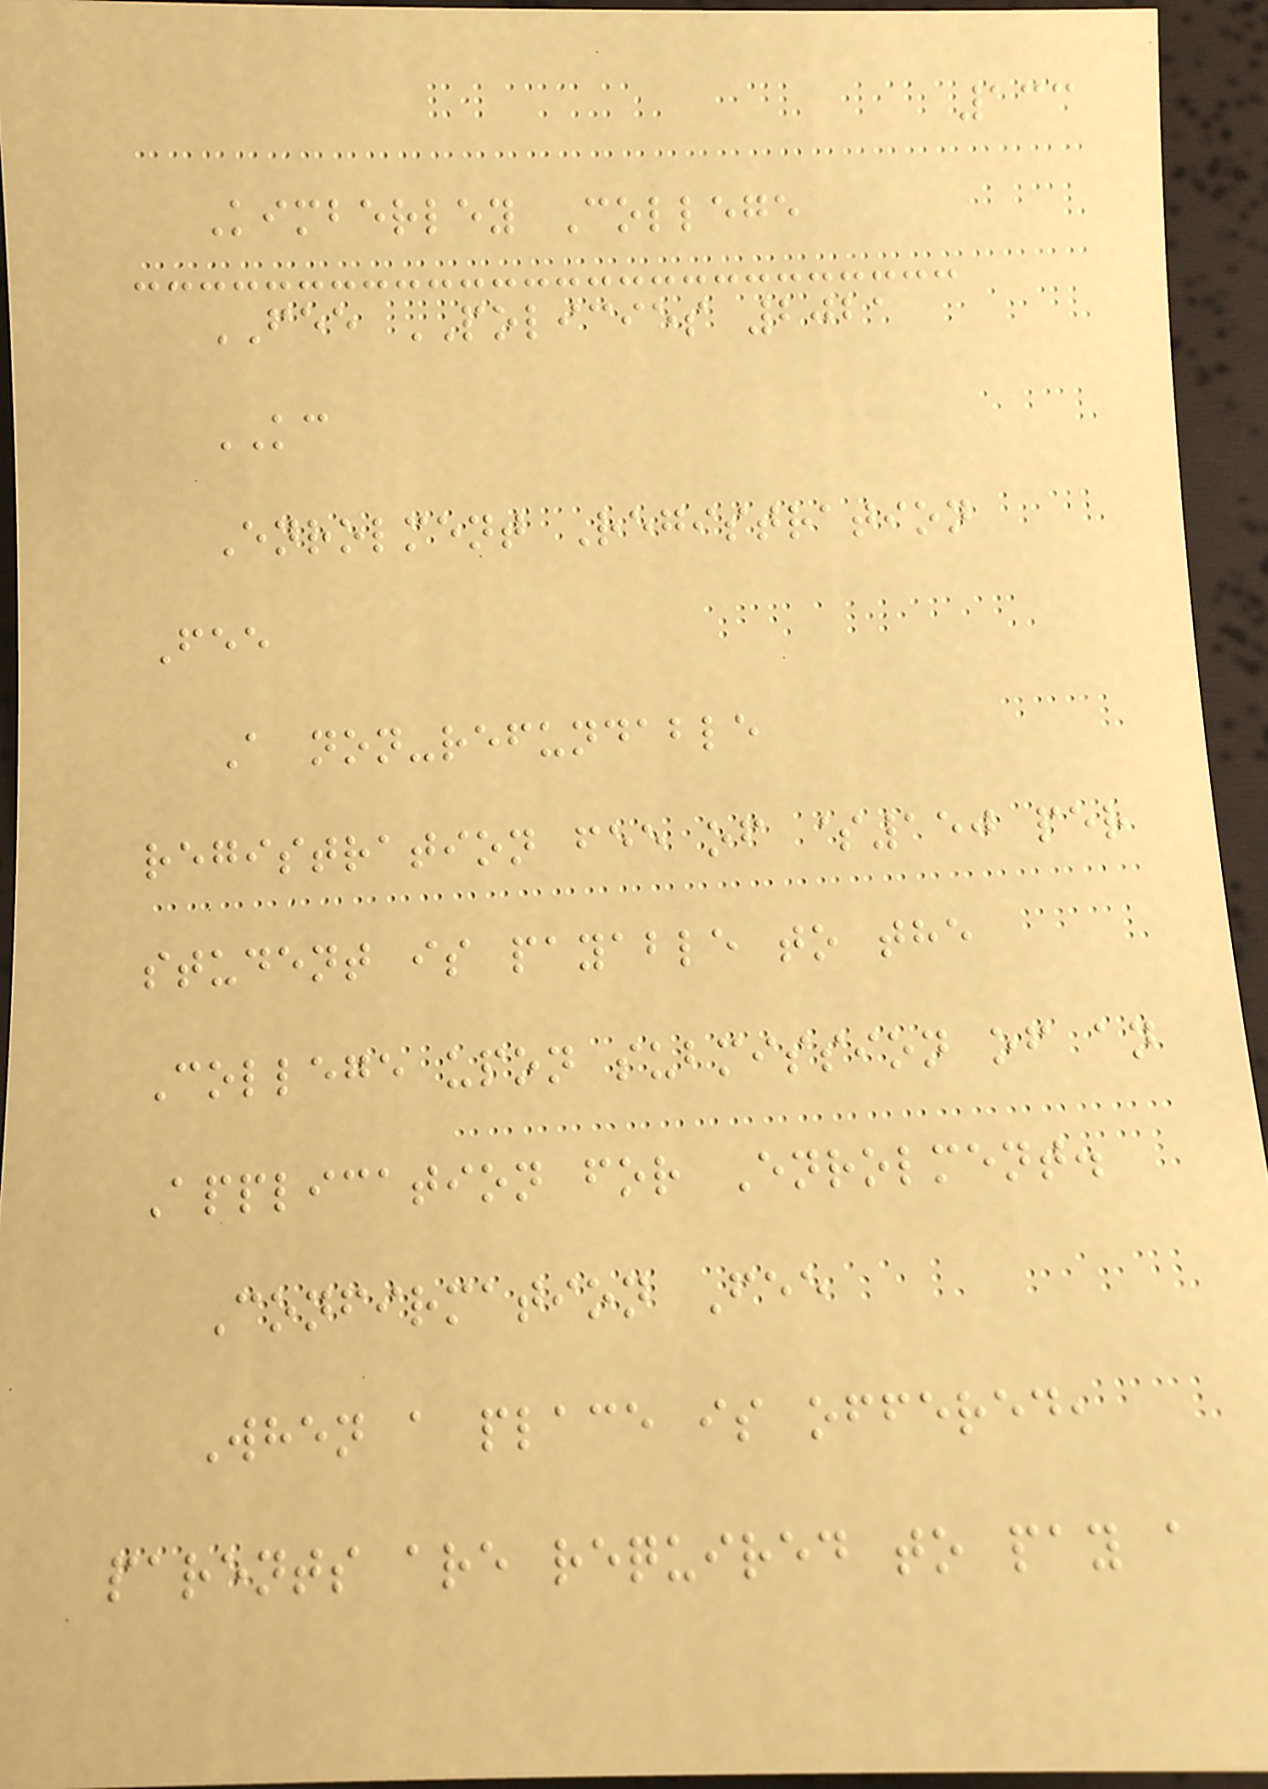133
Kimberley College
FEE POLICIES 2021
KC
Enrolment Registration
Fee
A non-refundable
registration fee of $150 per
student is payable to the
College upon submission of an
Application for Enrolment.
Confirmation Fee
When a place is offered,
parents are required to pay a
